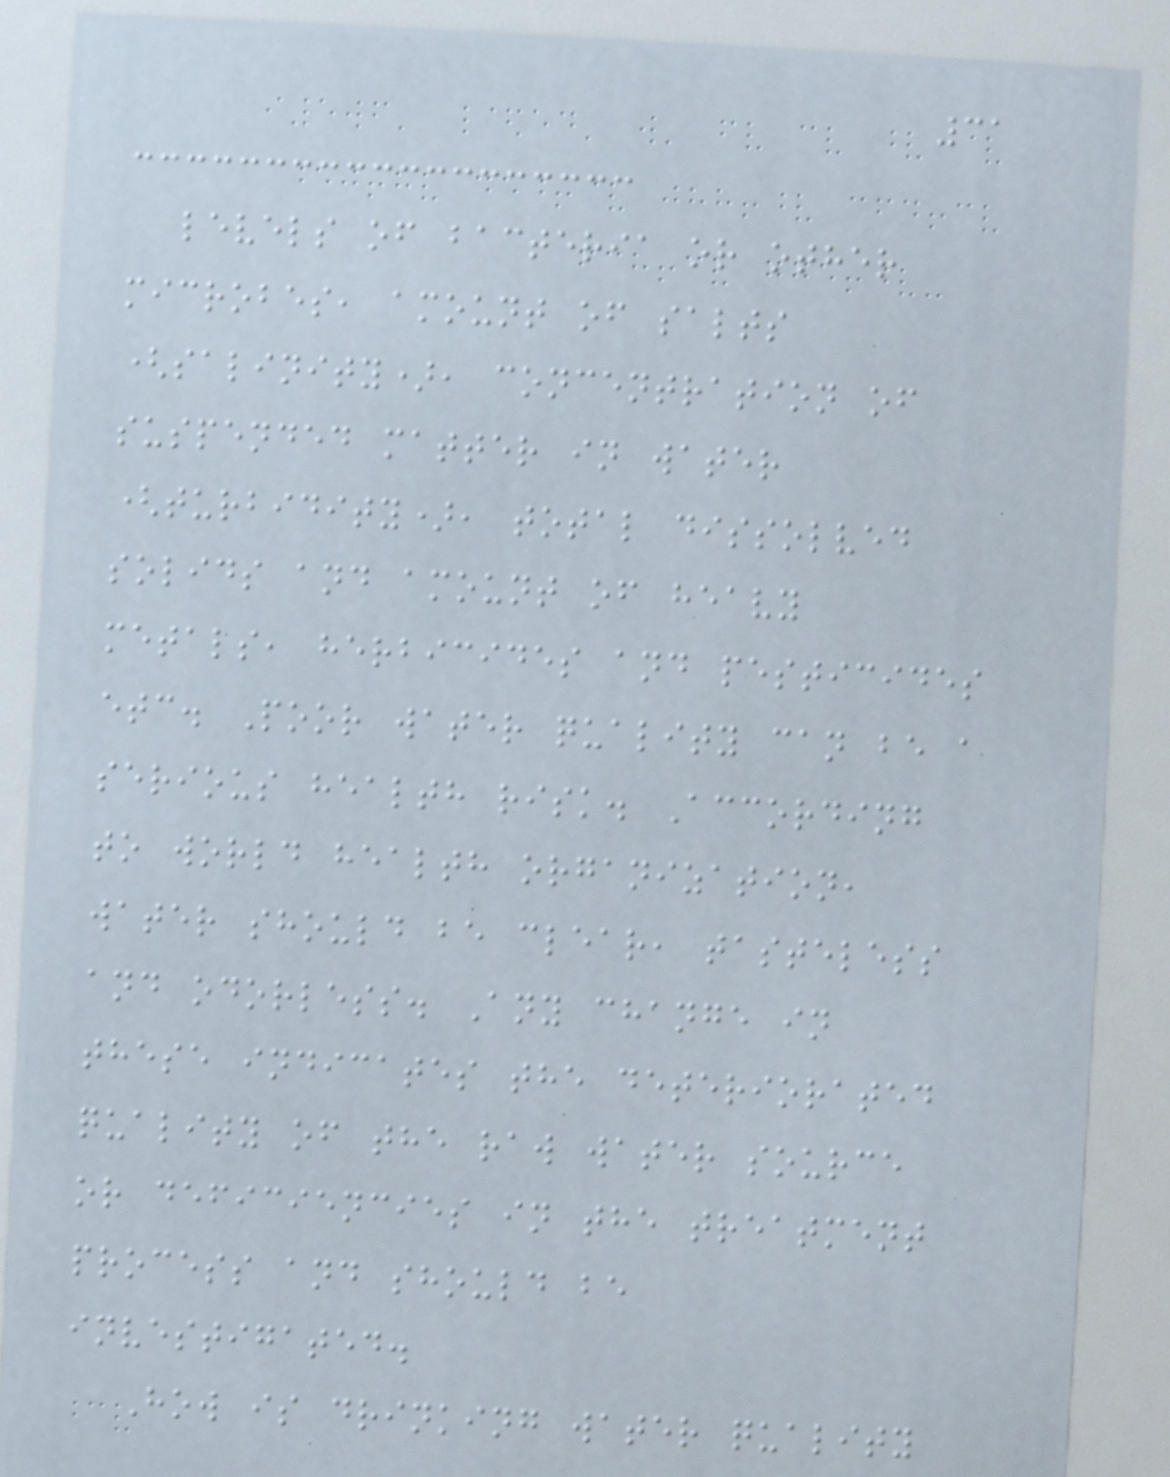31
levels of bacteria or other
microbes, amount of salts
(salinity), concentration of
suspended matter in water
(turbidity), total dissolved
solids and amount of heavy
metals, herbicides and pesticides
etc. Poor water quality can be a
serious health risk. According
to world health organization,
water should be clear, tasteless
and odorless. Any change in
these indicates the deteriorated
quality of the raw water source
or deficiencies in the treatment
process and should be
investigated.
How is drinking water quality
